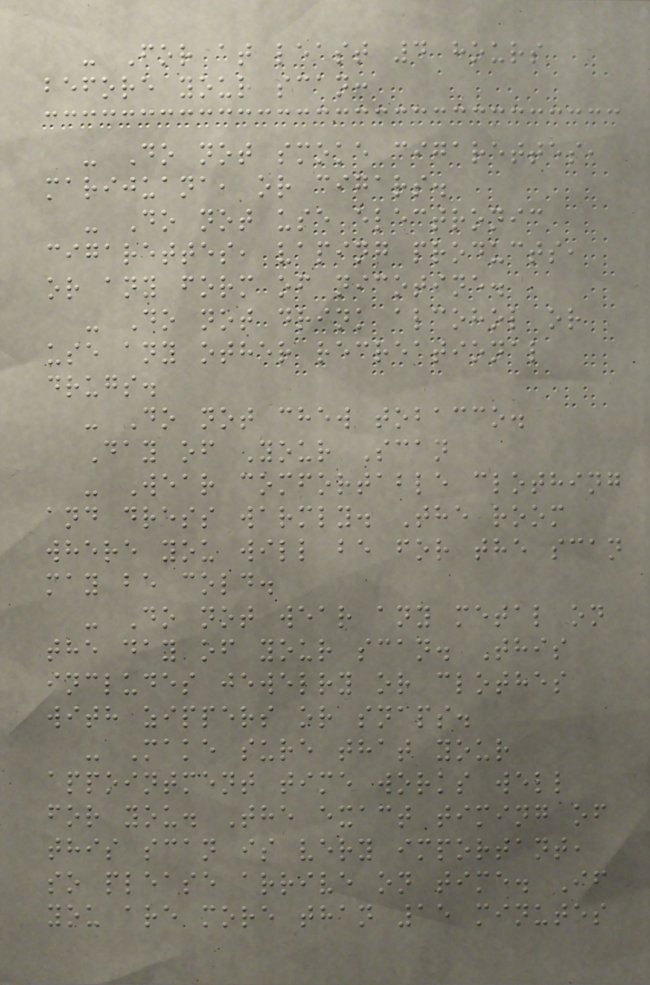- For at least 4 hours
before your scan:
- Do not smoke cigarettes,
marijuana, or cigars.
- Do not use electronic
cigarettes, vaping products,
or any form of nicotine.
- Do not drink alcohol or
use any other recreational
drugs.
- Do not chew tobacco.
Day of Your Scan
- Wear comfortable clothing
and dress warmly. The room
where you will be for the scan
may be cold.
- Do not wear any metal on
the day of your scan. This
includes jewelry or clothes
with zippers or snaps.
- Make sure that your
appointment time works well
for you. The exact timing of
this scan is very important,
so please arrive on time. If
you are more than 15 minutes
